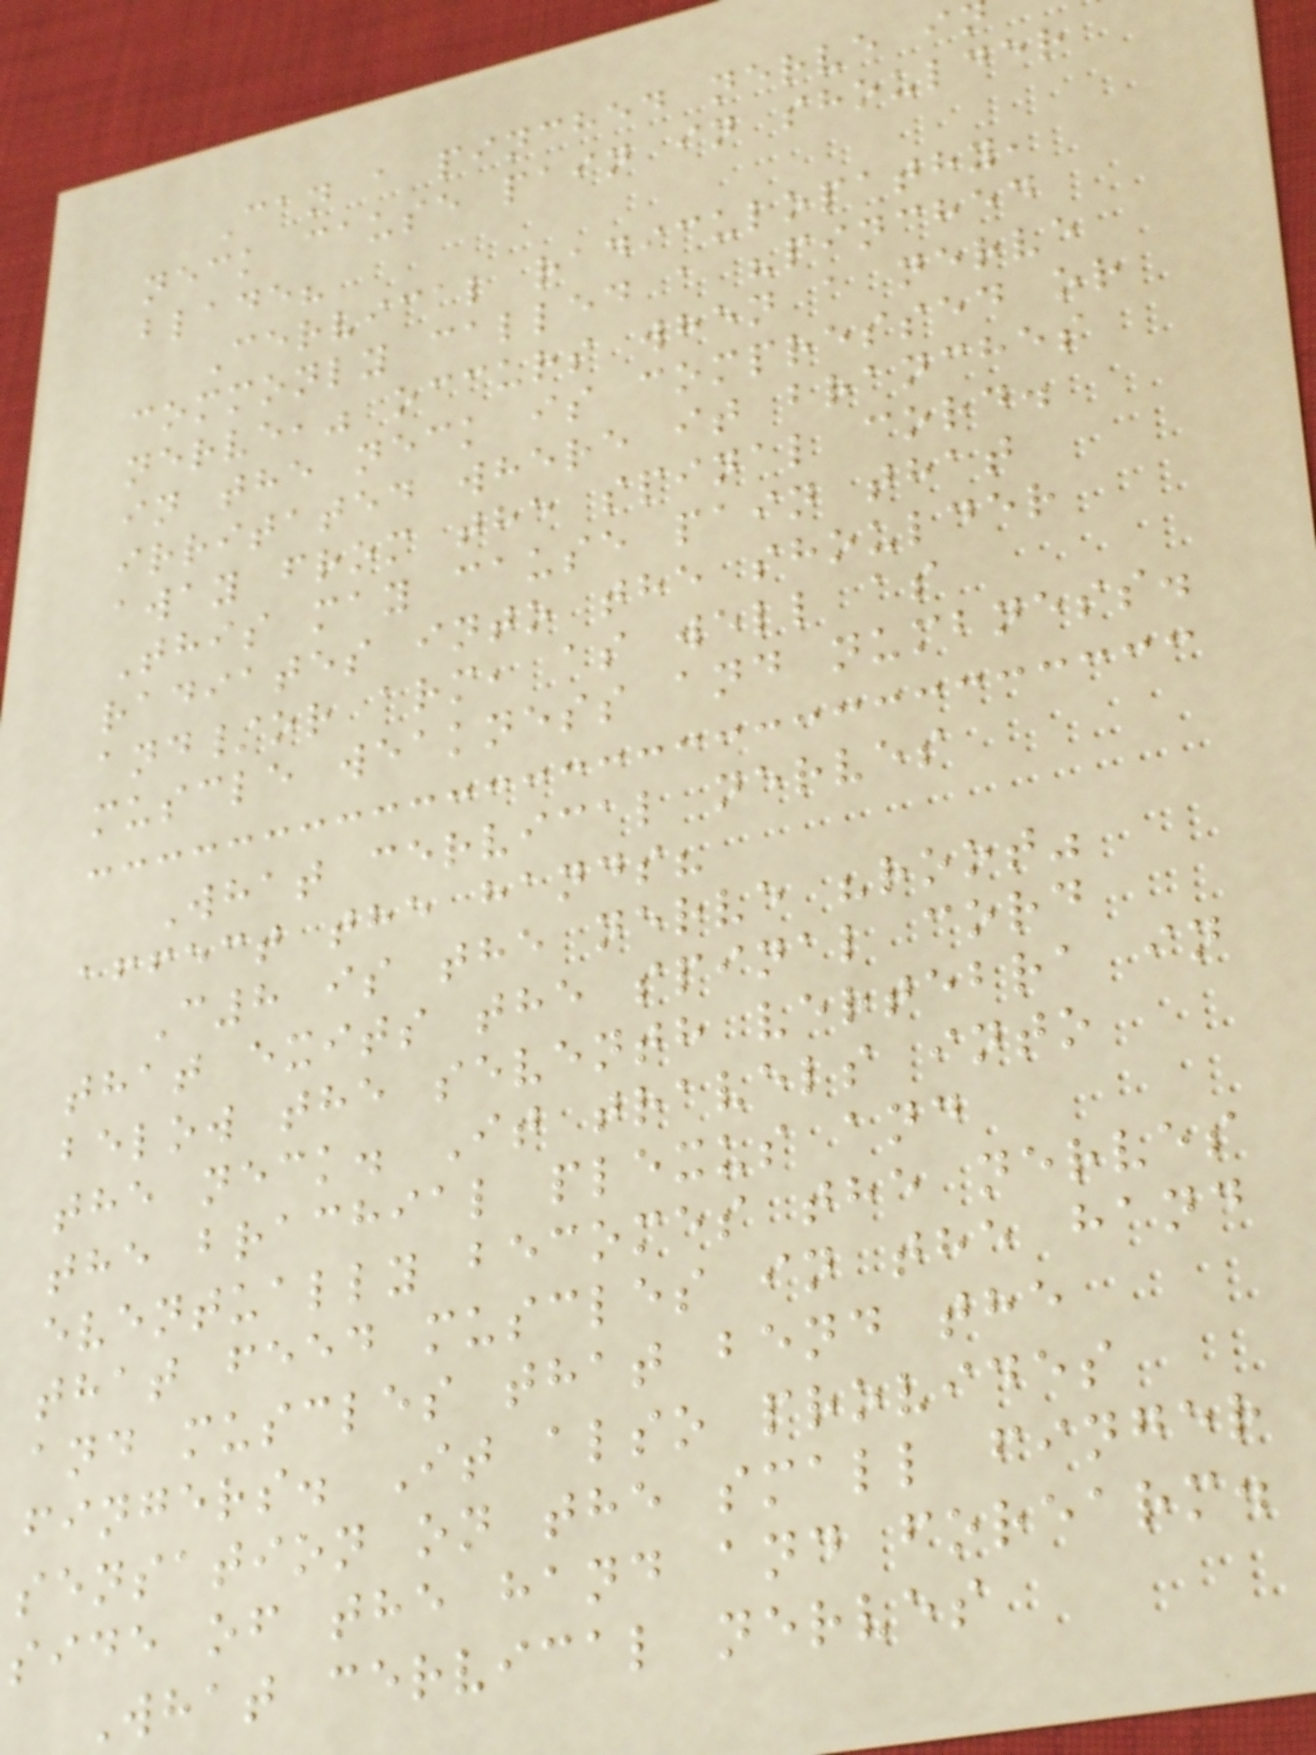Can a pinched nerve i
neck cause pain in shoulder
blade?
Cervical radiculopathy,
commonly called a "pinched
nerve," occurs when a nerve
in the neck is compressed or
irritated where it branches
away from the spinal cord.
This may cause pain that
radiates into the shoulder
and/or arm, as well as
muscle weakness and numbness.
What cervical nerves
affect the hands?
C8 is the nerve "root"
that exits the spinal cord
below the seventh vertebra in
the neck. It travels into
the brachial plexus and
eventually becomes the nerves
that feed muscles in the hand
and muscles that bend the
fingers. It also provides
sensation on the small finger
side of the hand and forearm.
What cervical nerves
